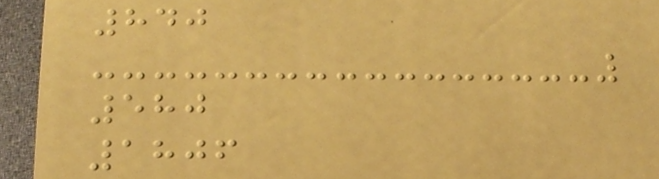840
580
1806
